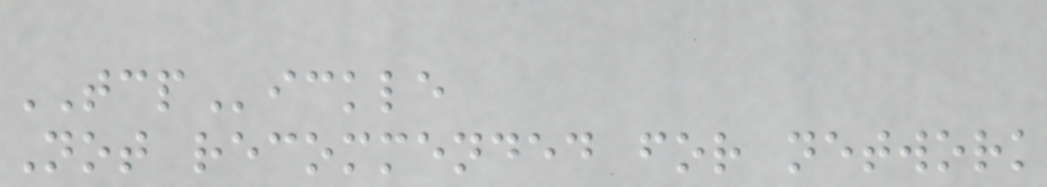TCPickle
Not recommended for network
